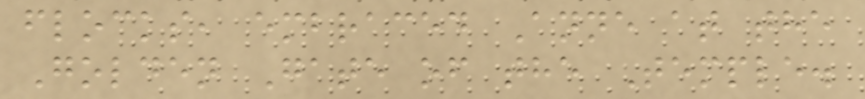flocks, embraced Anne at the
Golden Gate of the Temple.
